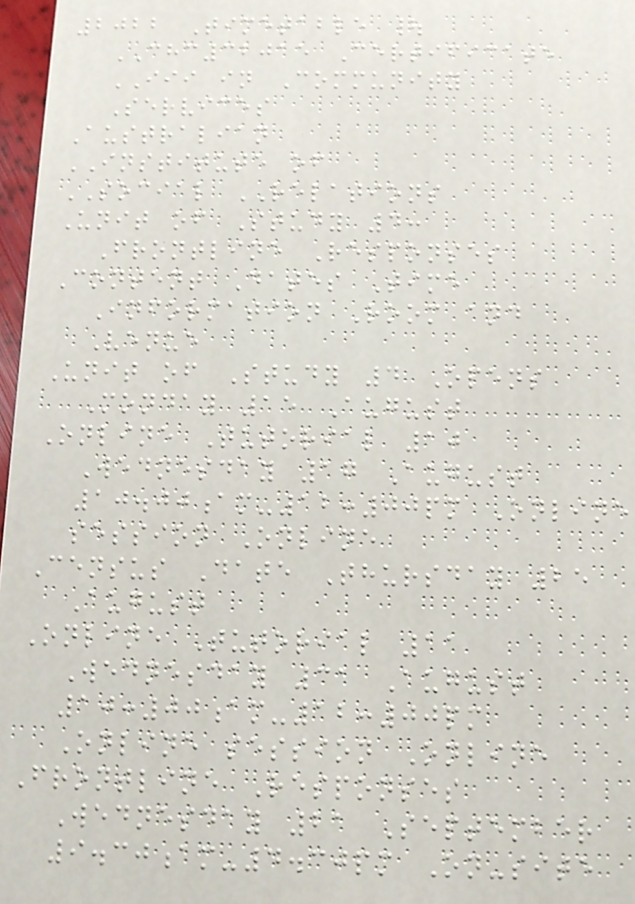2022 Timetable |
CHC32015 Certificate
III in Community
Services
Australian
INSTITUTE of
SOCIAL RELATIONS
Unit of Study 4:
Frontline Responses
Content Dates Time
Information Room and
Venue
Unit of Study 4 Opens
Monday 15 August
Online Tutorial 10
Wednesday 17 August
10.00am-12:00pm Online
session Online
Census Date Thursday 25
August
Online Tutorial 11
Wednesday 31 August
10:00am-12:00pm
Online session Online
Frontline Responses
Wednesday 21 September
9.30am-4.30pm On-site
